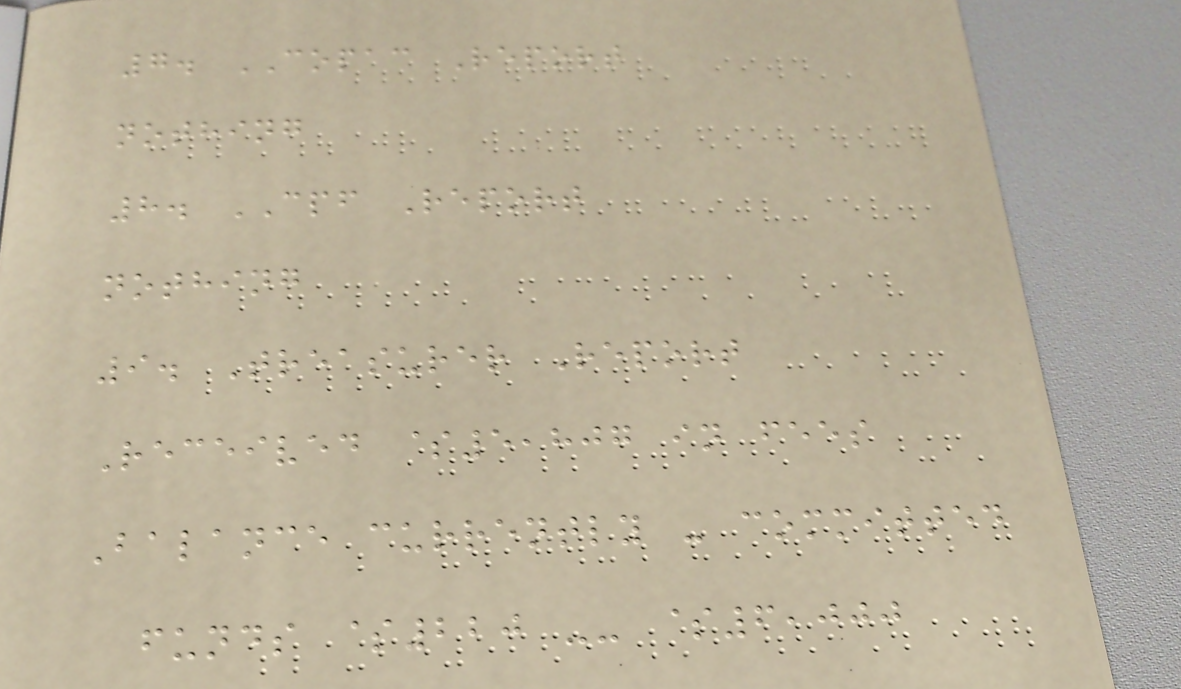7. COPAC Report
nothing
8. CPF Report
nothing
9. Treasurer Report
Received $5,807 in fees
Balance currently - committed
funds $220 -- $6,000
